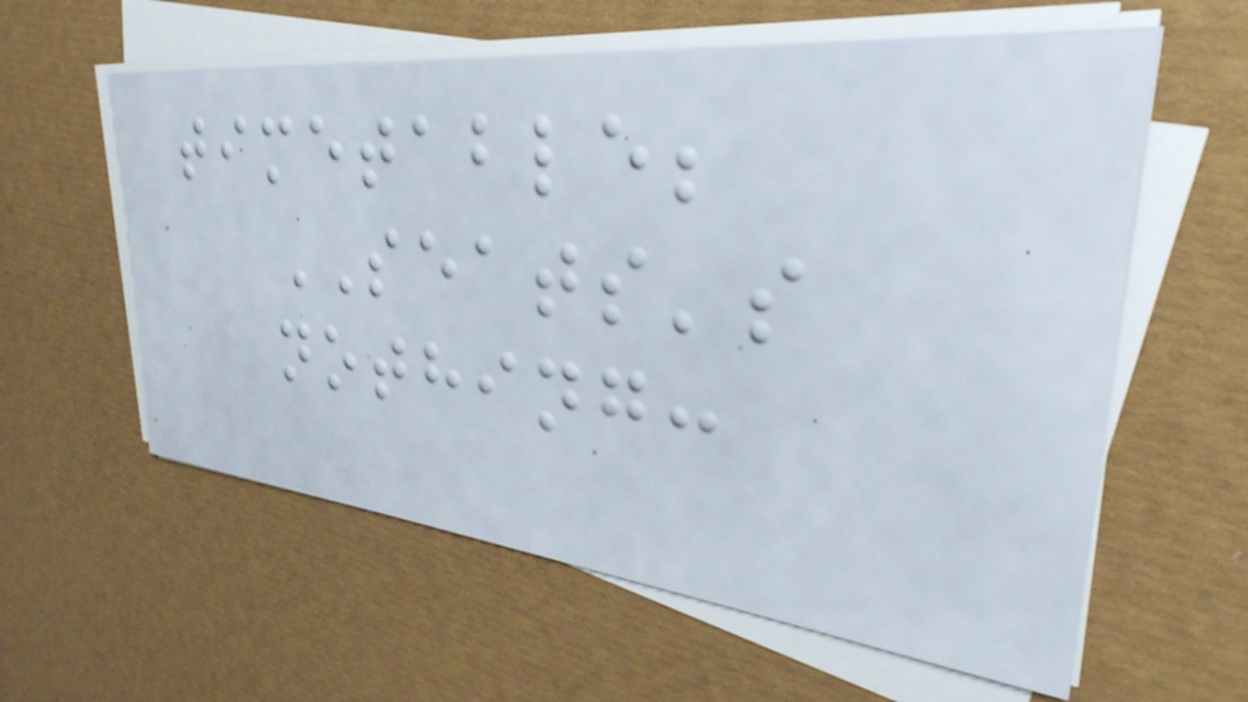timetable;
SEATS's
nothing:
